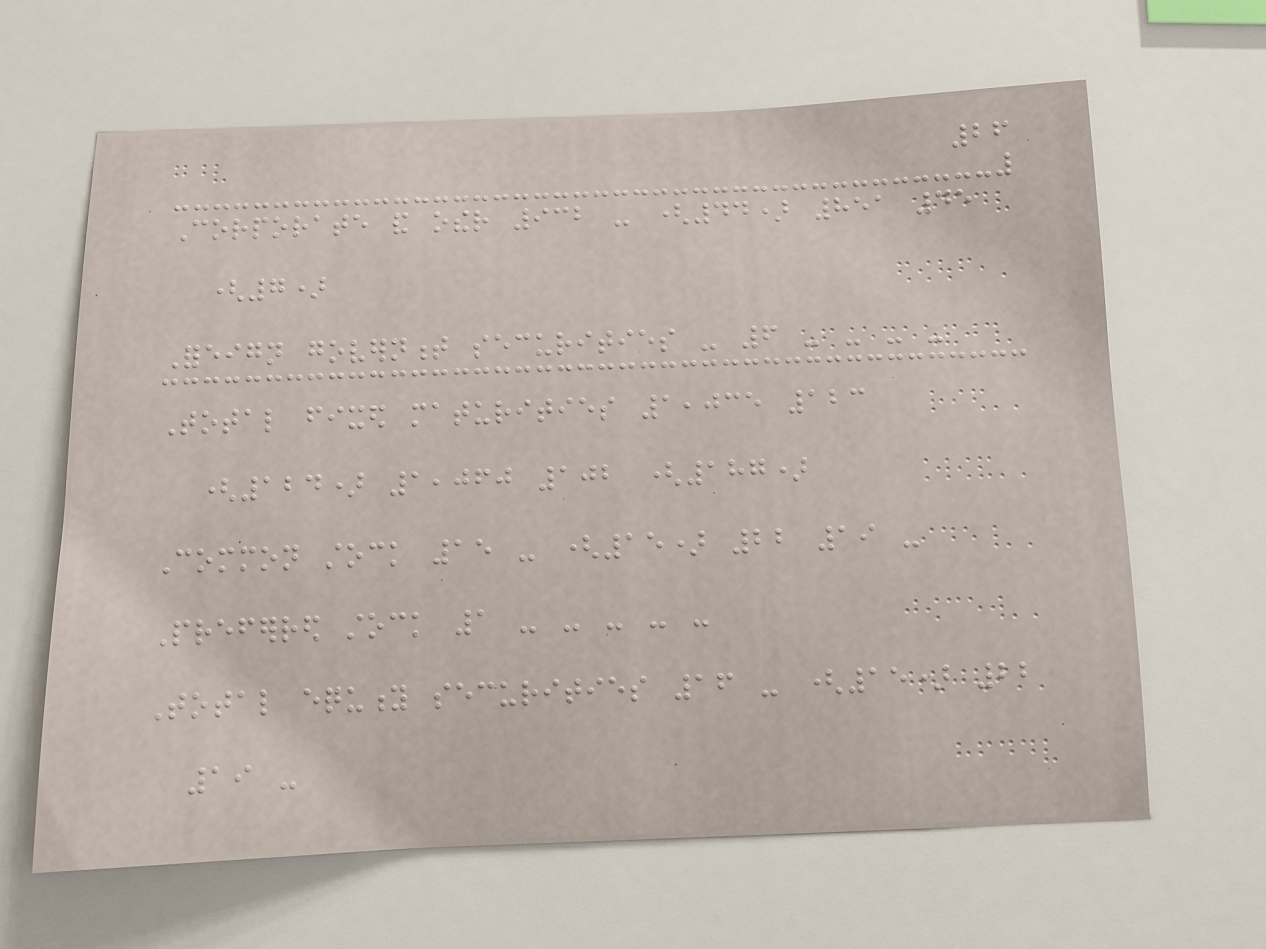26
Corporate and other 932 - (44) 851 45
(7)
Foreign government securities - 6 - - - -
Total fixed maturities 1,035 123
(124) 1,060 102 (187)
Common stock 15 - (15) 22 19 -
Preferred stock 1 - - - - -
Total equity securities 16 - (15) 22
19 -
